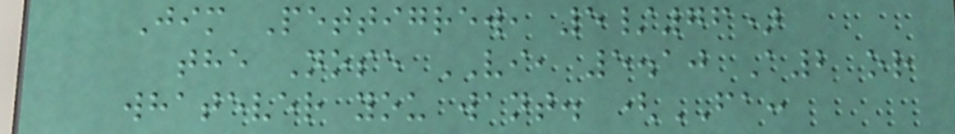Jim Pettigrew, 5/76)
the Nose VI, 5.10 A2 or
whatever you want. (FA:
